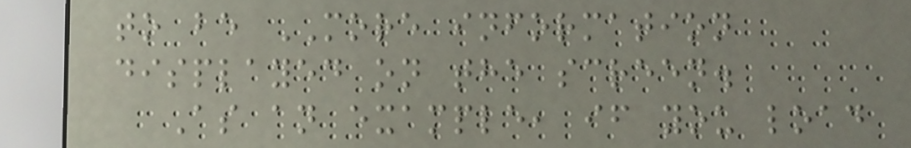to be MORE information
displayed on the screen.
As an example, if you load
